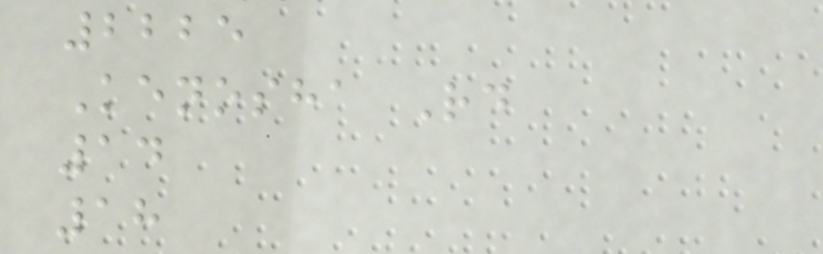2225
Kenosha Rd
14
18
